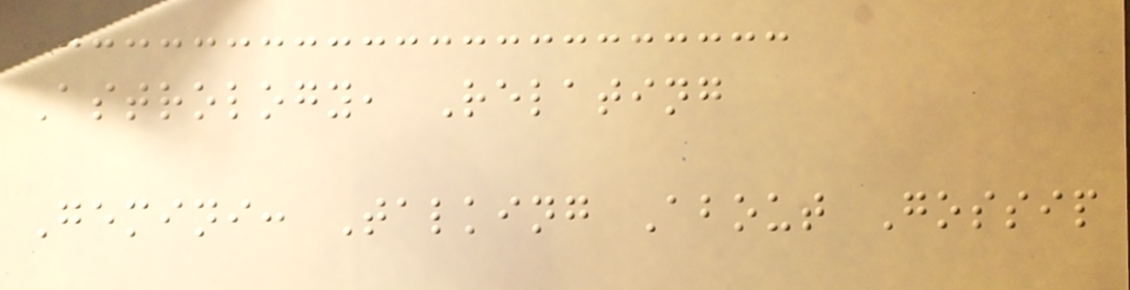Astrology, Relating
Gemini: Talking About Gossip
